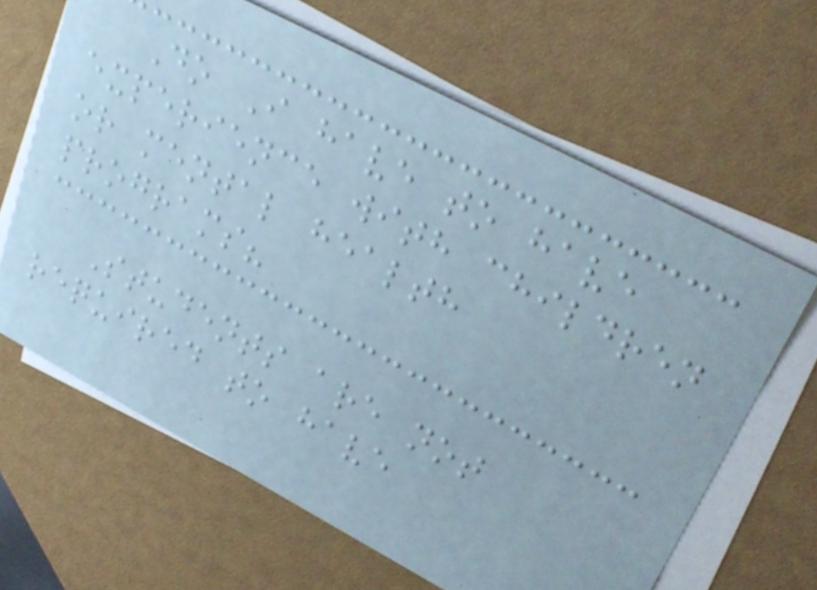Do I have to have
experience with children
or mental health
programs?
Students are not
required to have
